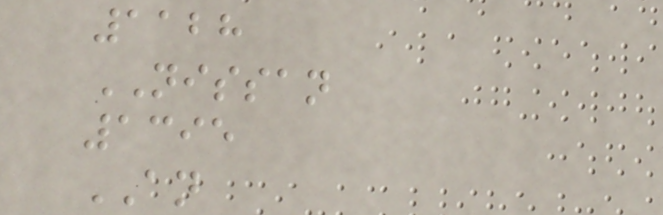1128
NISSAN
1395
AN
